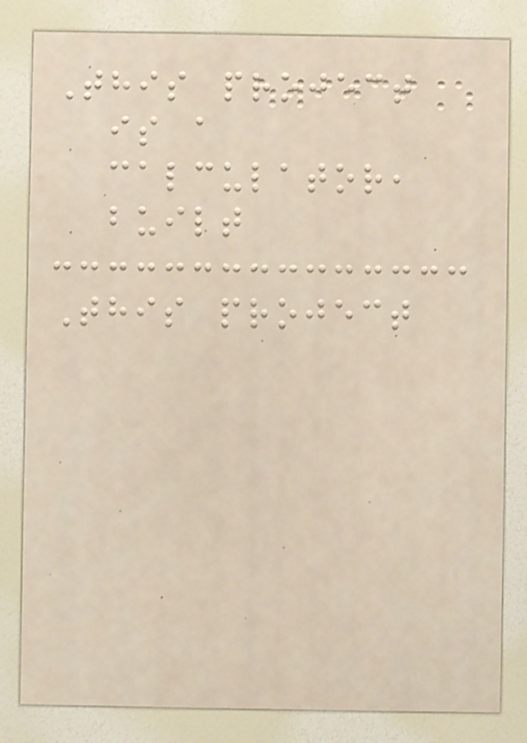This project
is a
calculator,
built
This project
